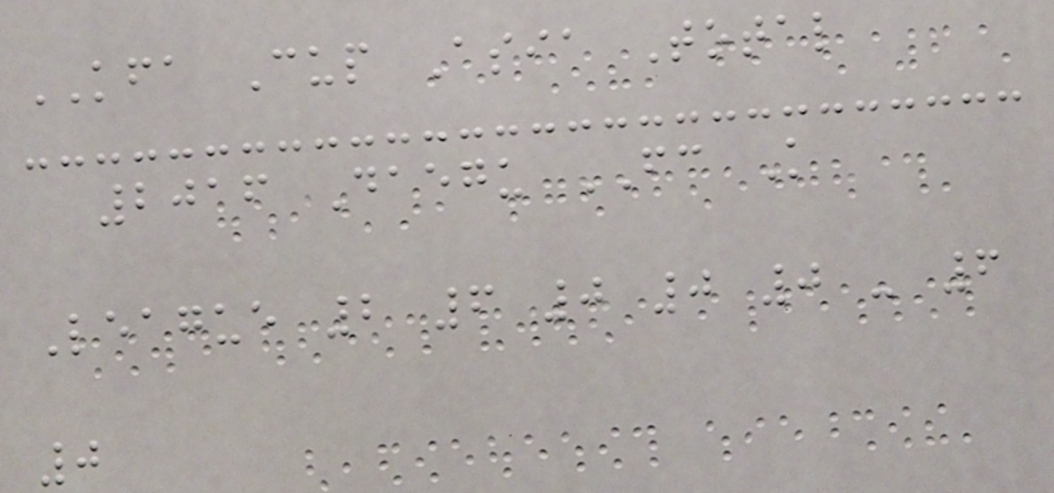KFA Cup Asia Total
2016 Daegu FC K
League 2 6 0 0 0 - 6
0
